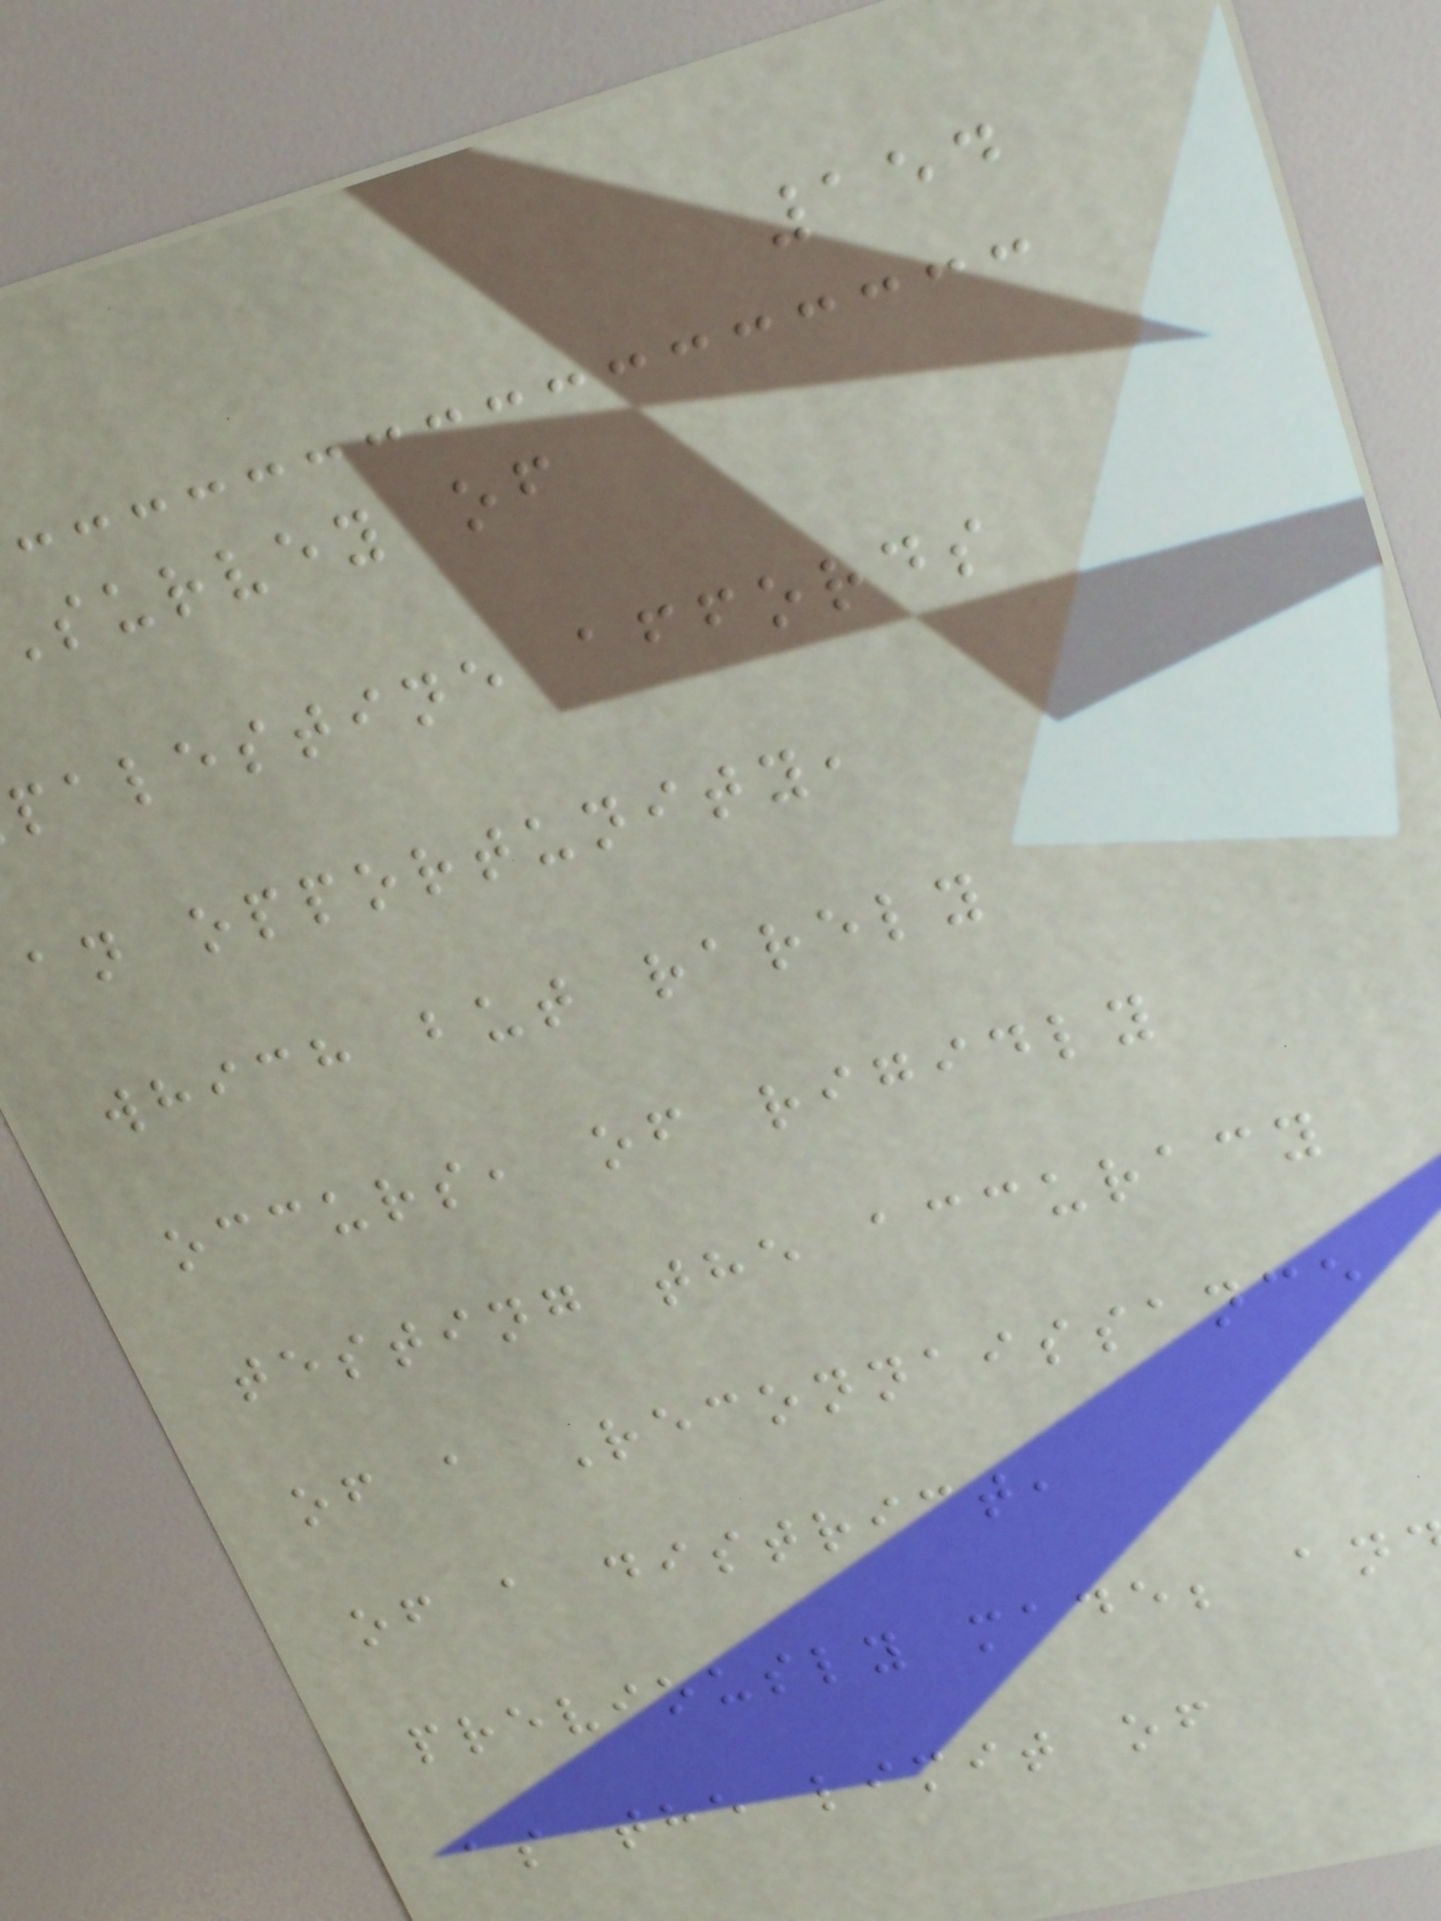154
survey of
palestine affords
an opportunity,
which but rarely
occurs, of rigidly
testing the accuracy
of a Reconnaissance
of a district,
previously made; an
as the limit of
